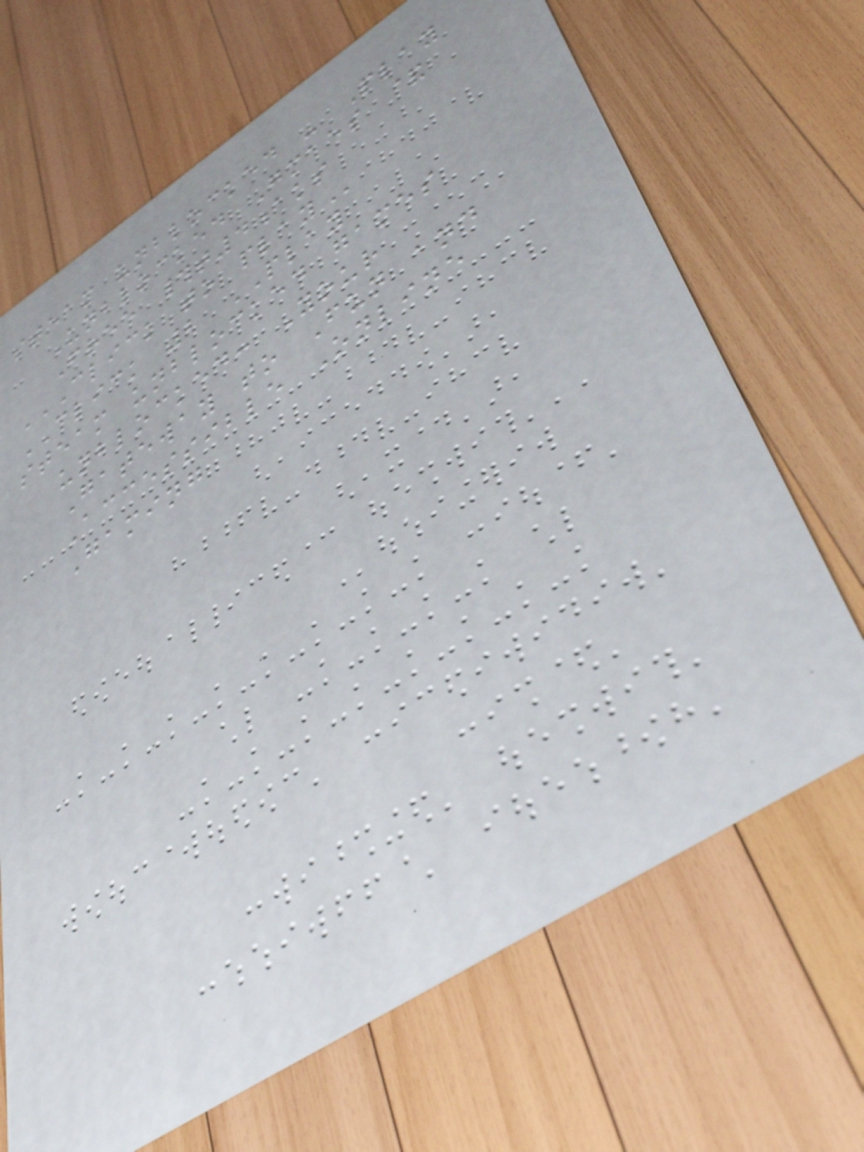steam unblocked - Play
Unblocked Gmaes &
Free #t4aks
CLICK TO PLAY
CLICK 2 PLAY
steam unblocked games
unblocked: Your
Gateway to Fun and
Accessible Online
Gaming
